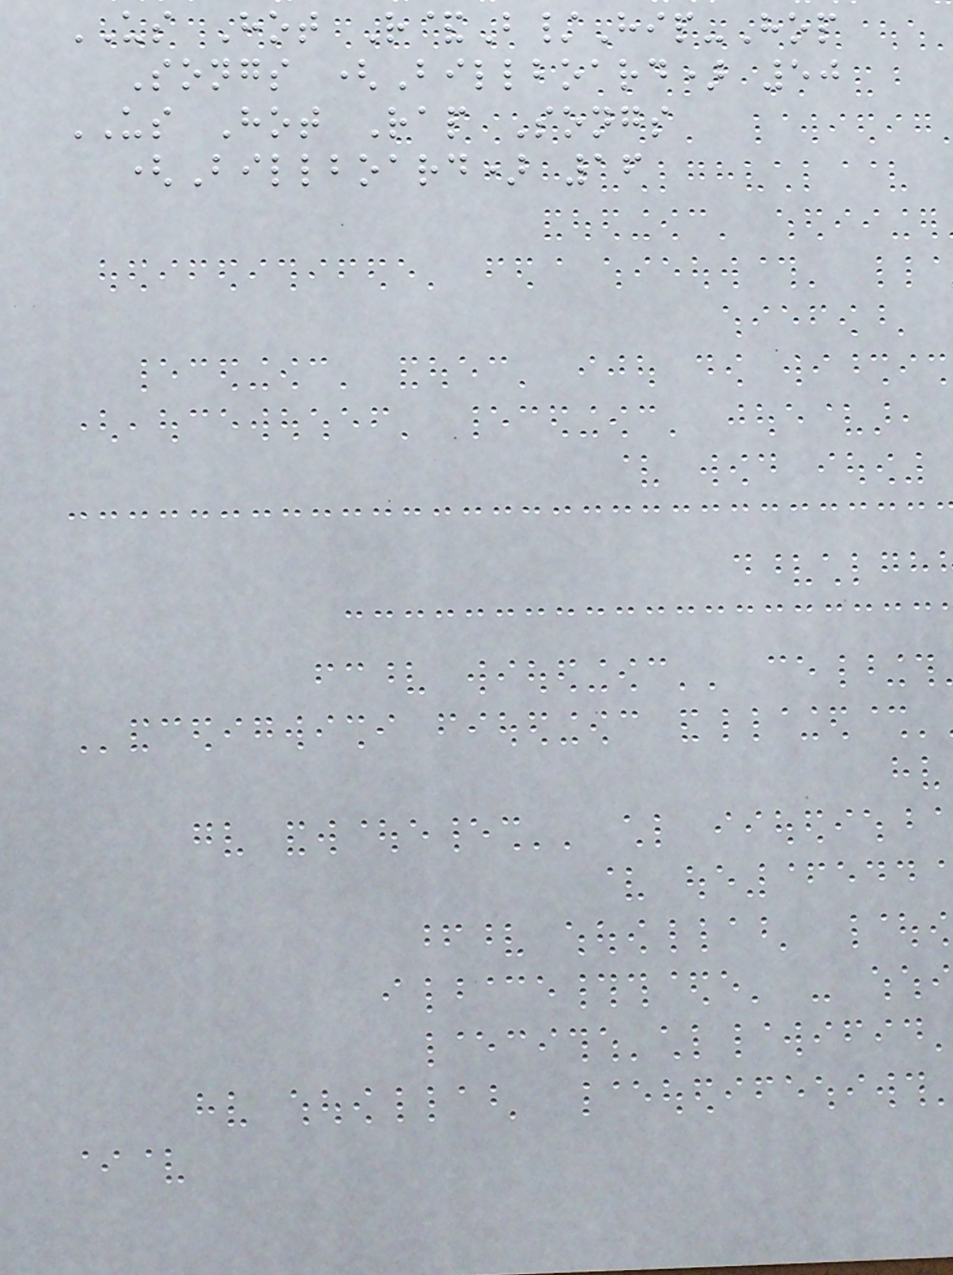US Hot R&B/Hip-Hop
Songs (Billboard) 50
US Hot Rap Songs
(Billboard) 16
